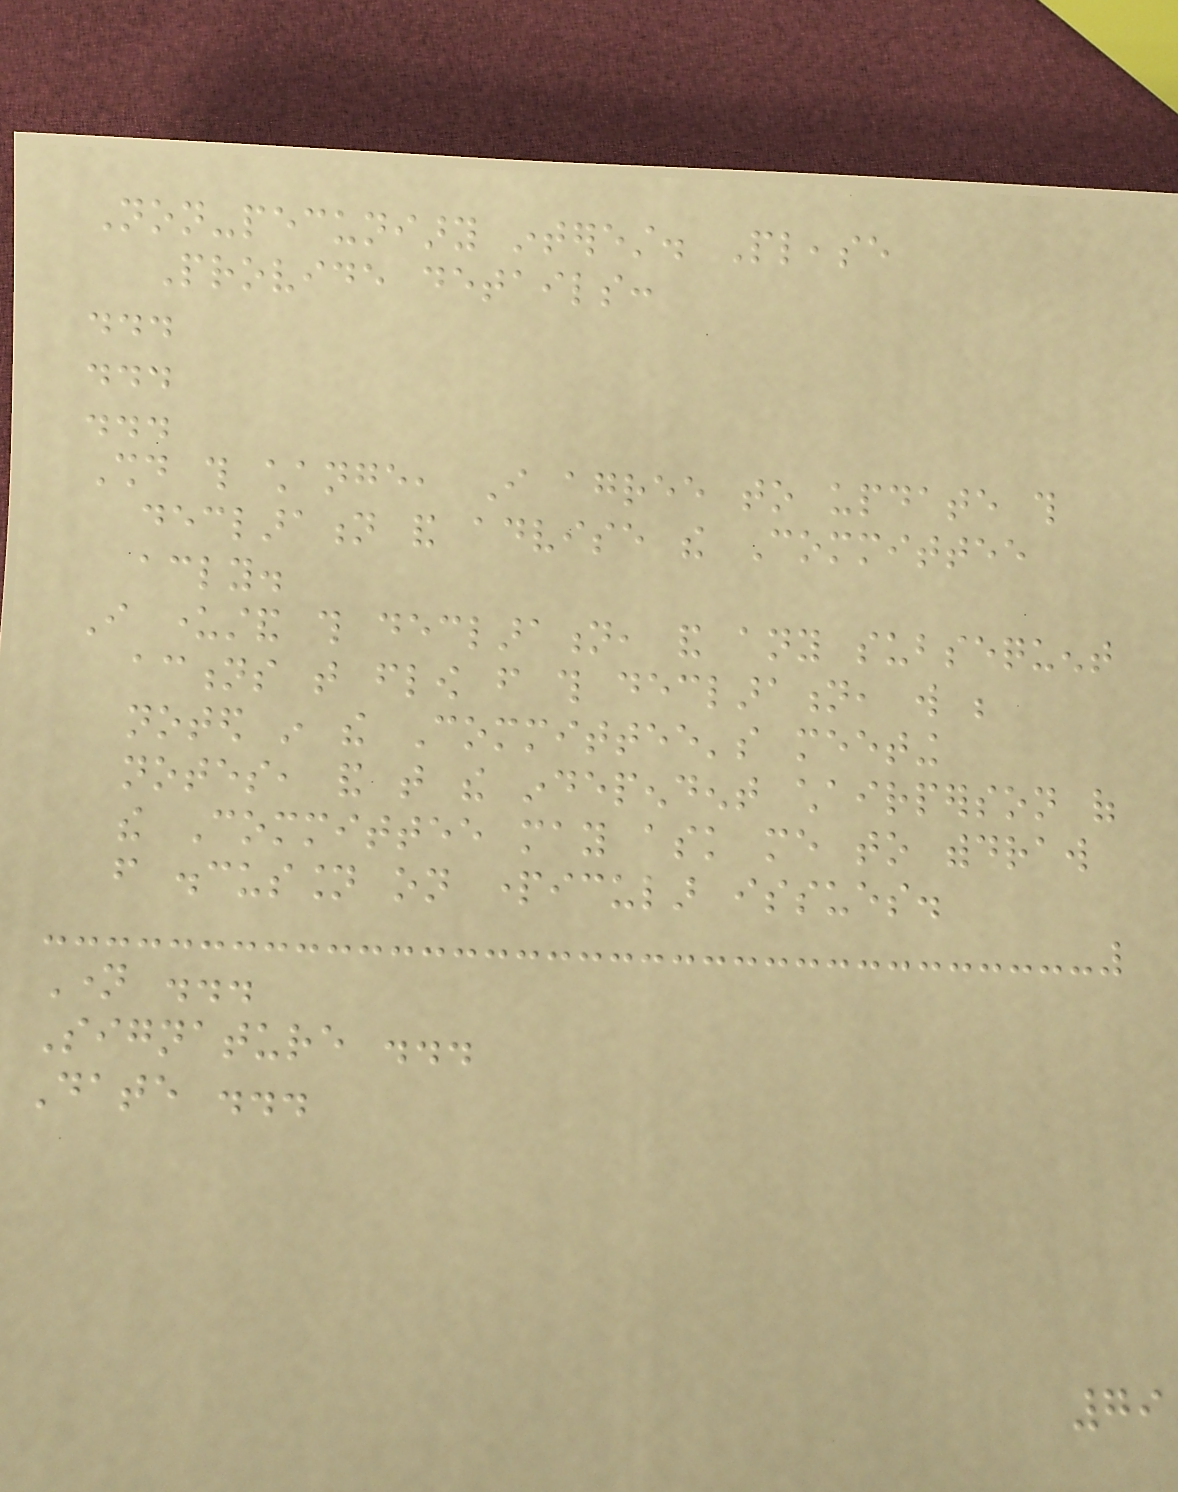Non-pecuniary interest. Please
Provide details:
...
...
...
Should this change, I agree to update this
declaration and advise the Committee
accordingly.
I understand this declaration, and any subsequent
actions that flow from this declaration, will be
noted in the Committee's meeting
notes, and that the independent chairperson of
the Committee may ask me to withdraw
from discussion on particular issues.
Name ...
Signature ...
Date ...
79
